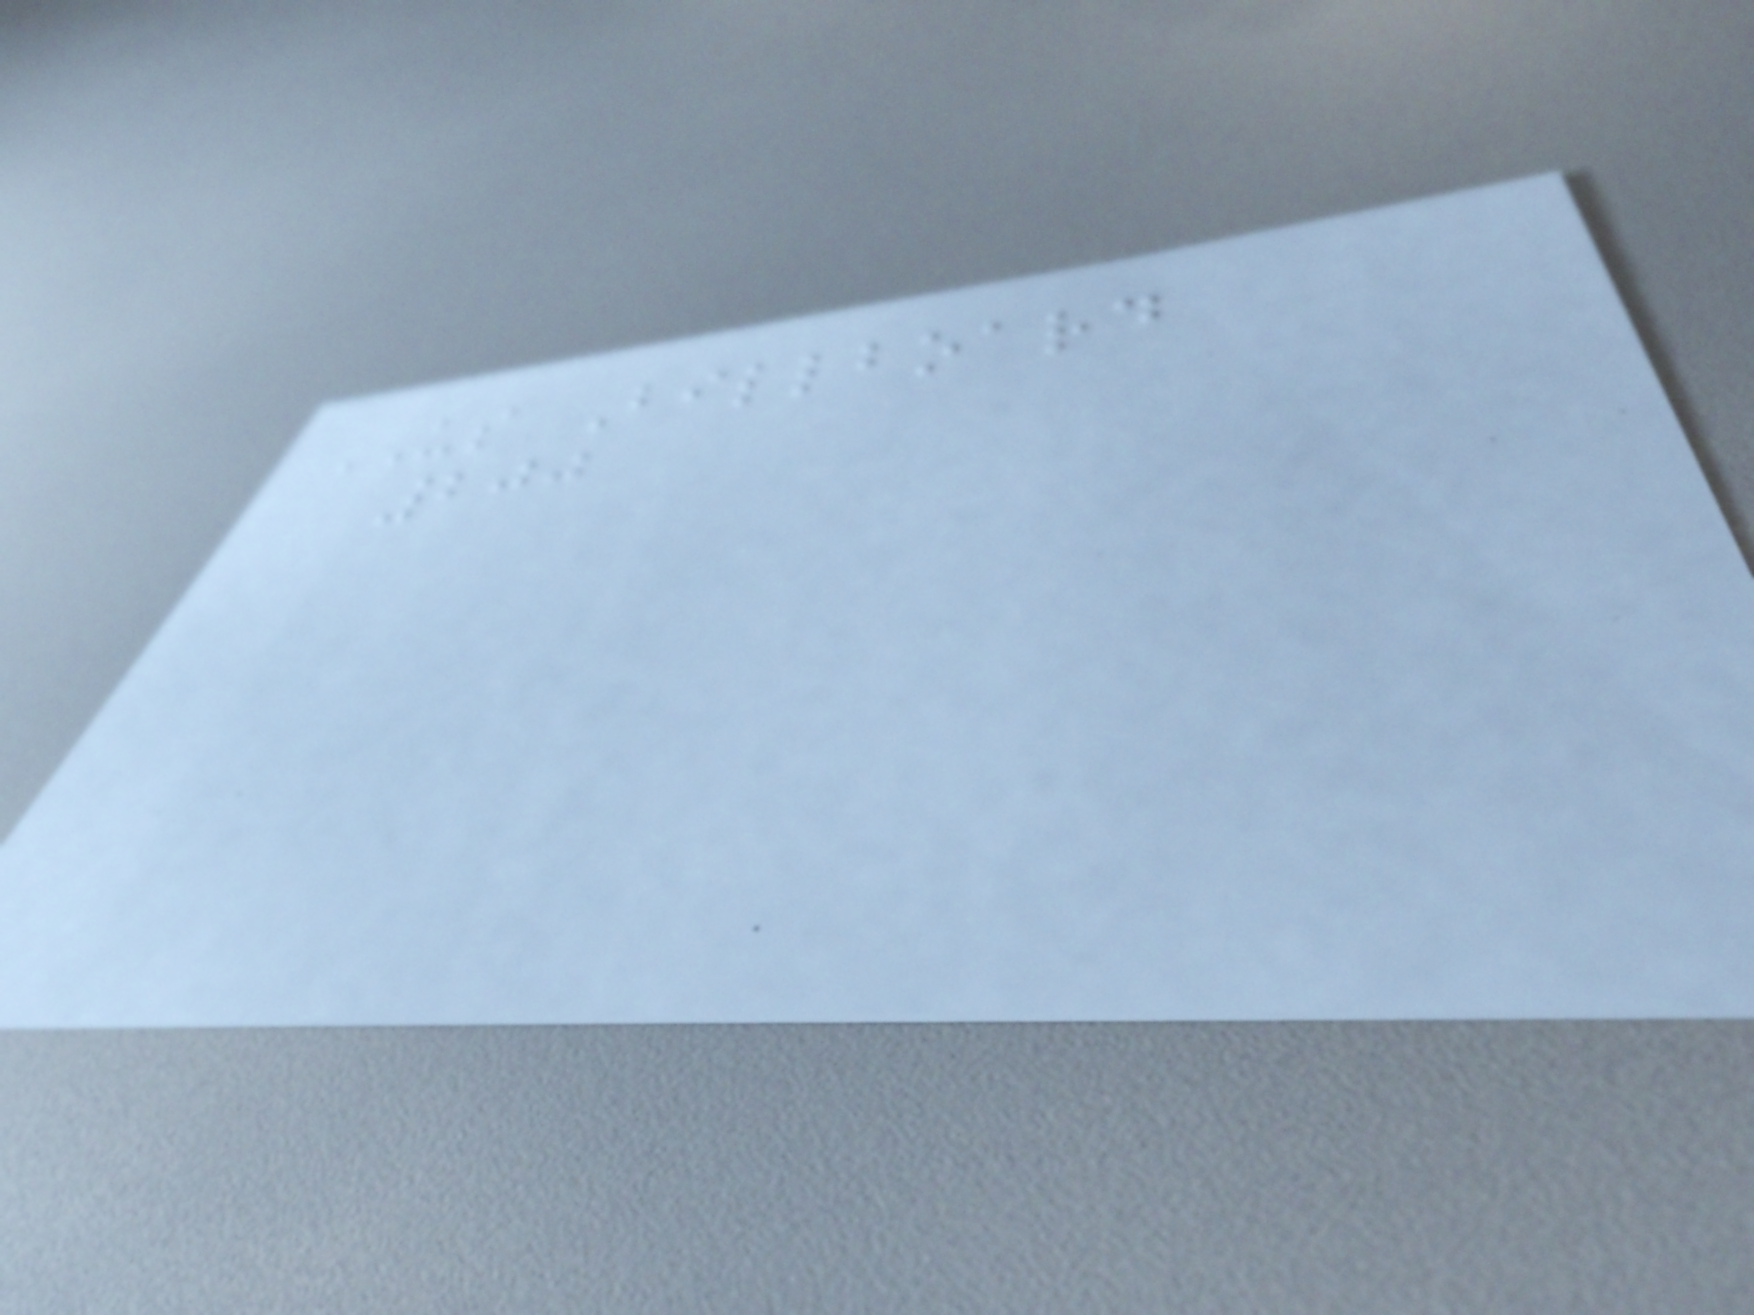US Billboard
200
